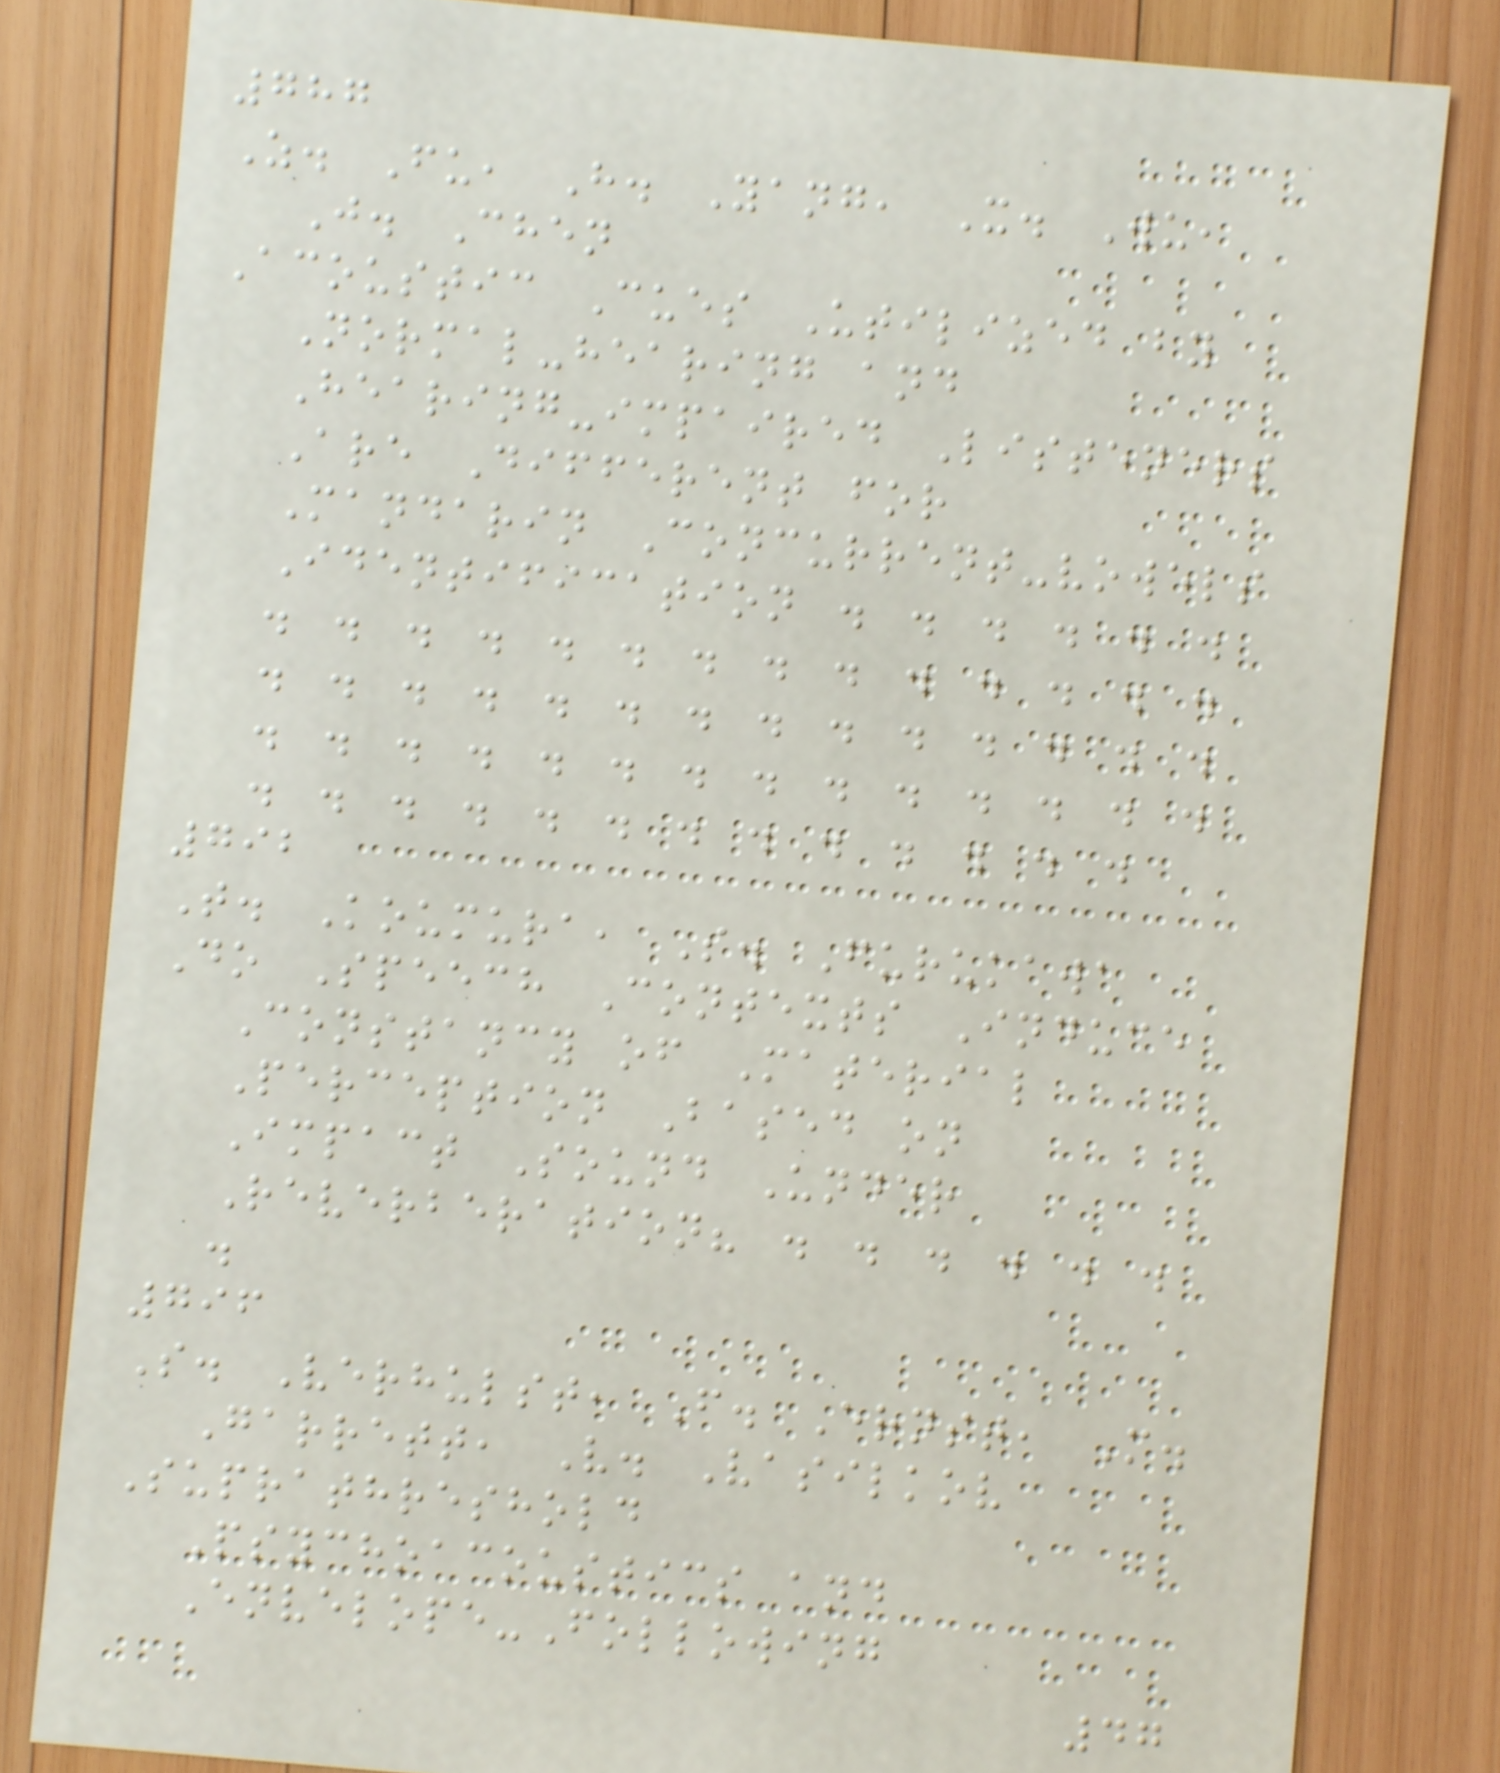787
Z. Fu, H. Yang, X. Wu,
J. Chen
Acoustic Cues Utilized by
Normal-hearing and
Hearing-impaired Listeners
Are Different for
Mandarin Concurrent-vowels
Identification . . . . . .
. . . . . . . . . . . . . .
. . . . . . . . . . . . . .
. . . . . . . . . . . . . .
. . . . . . . . . . . . .
792
T. Koumura, S. Furukawa
Do Speech Contexts Induce
Constancy of Material
Perception Based on
Impact Sound Under
Reverberation? . . . . . .
.
796
S. Verhulst, F. Ernst, M.
Garrett, V. Vasilkov
Suprathreshold
Psychoacoustics and
Envelope-Following
47
